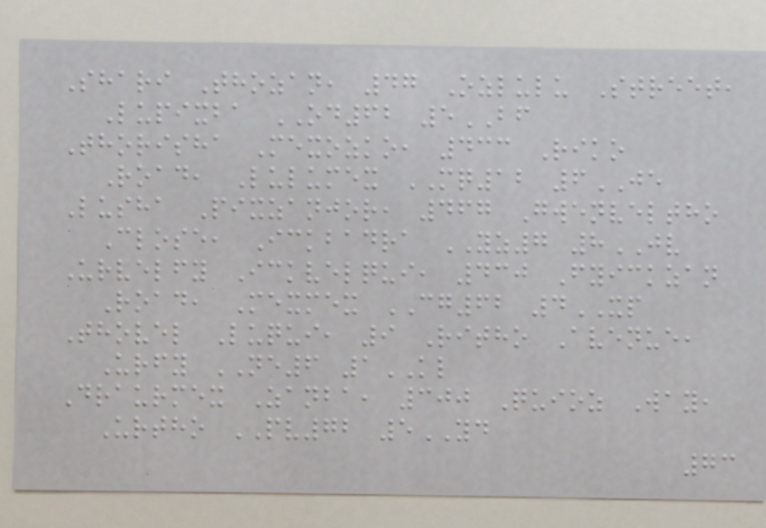Shari Thozan, 47 Ozlulu Street,
Lupixba OD62 5BF
Thorisha Mexozko, 433 Riko
Road, Lulumex MQ12 6JE
Lusha Pixzanjor, 467 Gwenveltho
Close, Ickbadra YZ7 8JV
Urvelfy Ickvelqui, 430 Fyickzan
Road, Mexmex CG62 4XP
Thovel Luqui, 9 Ritho Avenue,
Urfy NE6 1KL
Draurmex Zanba, 300 Quioz Way,
Urtho PV72 5YD
73
